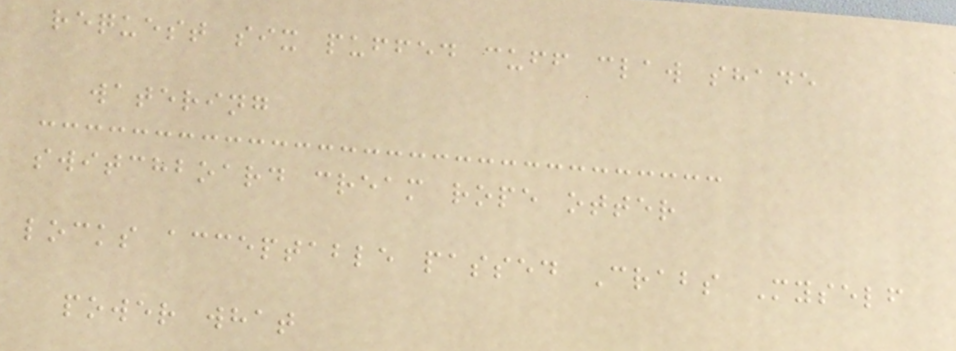request six puffed cuff claw shade
watering
switchboard cream rope otter
locks acceptable passed Crabs Myself
power what
